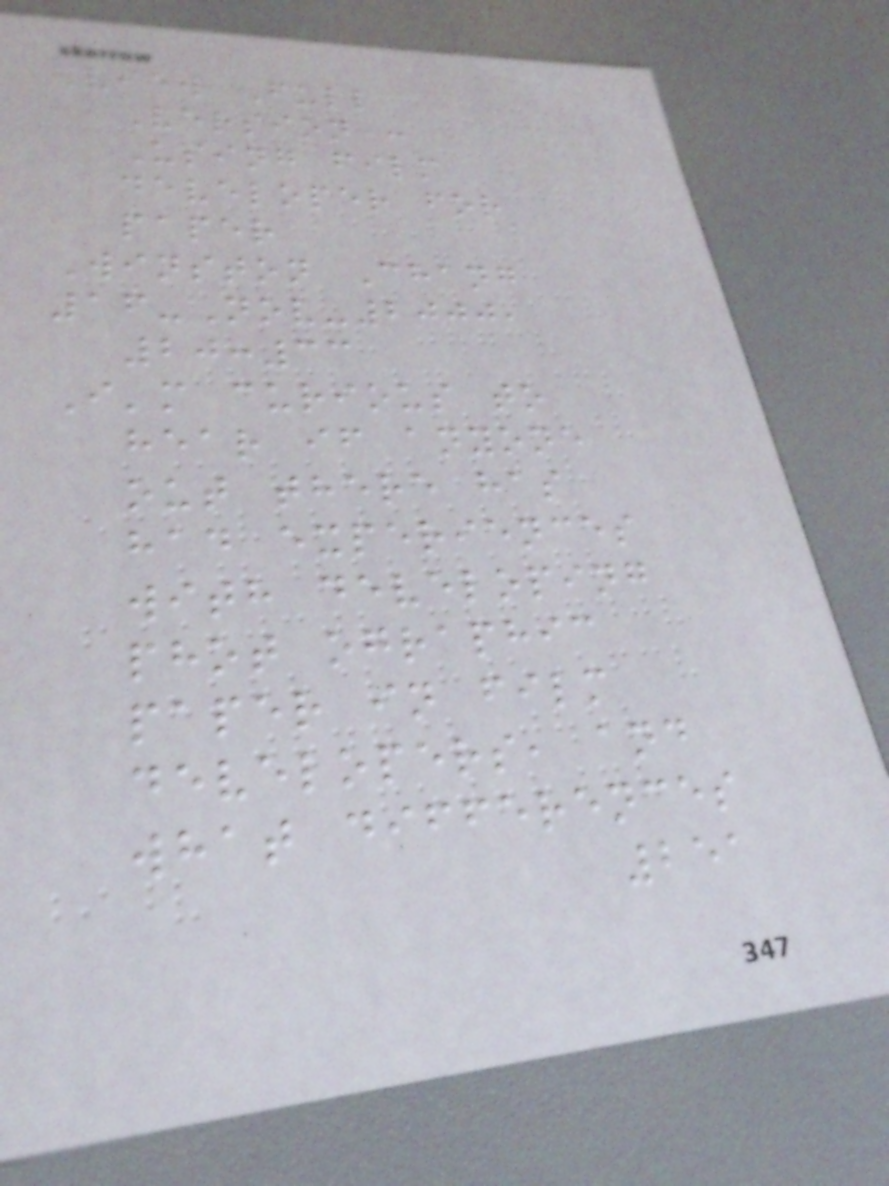View Full
Version :
Using film
developer for
paper
Winston Chang
16-Nov-2000,
20:33
I'm curious to
hear if anyone
out there has
had experiences
with developing
phot ographic
paper in film
developers, and
what differences
251
